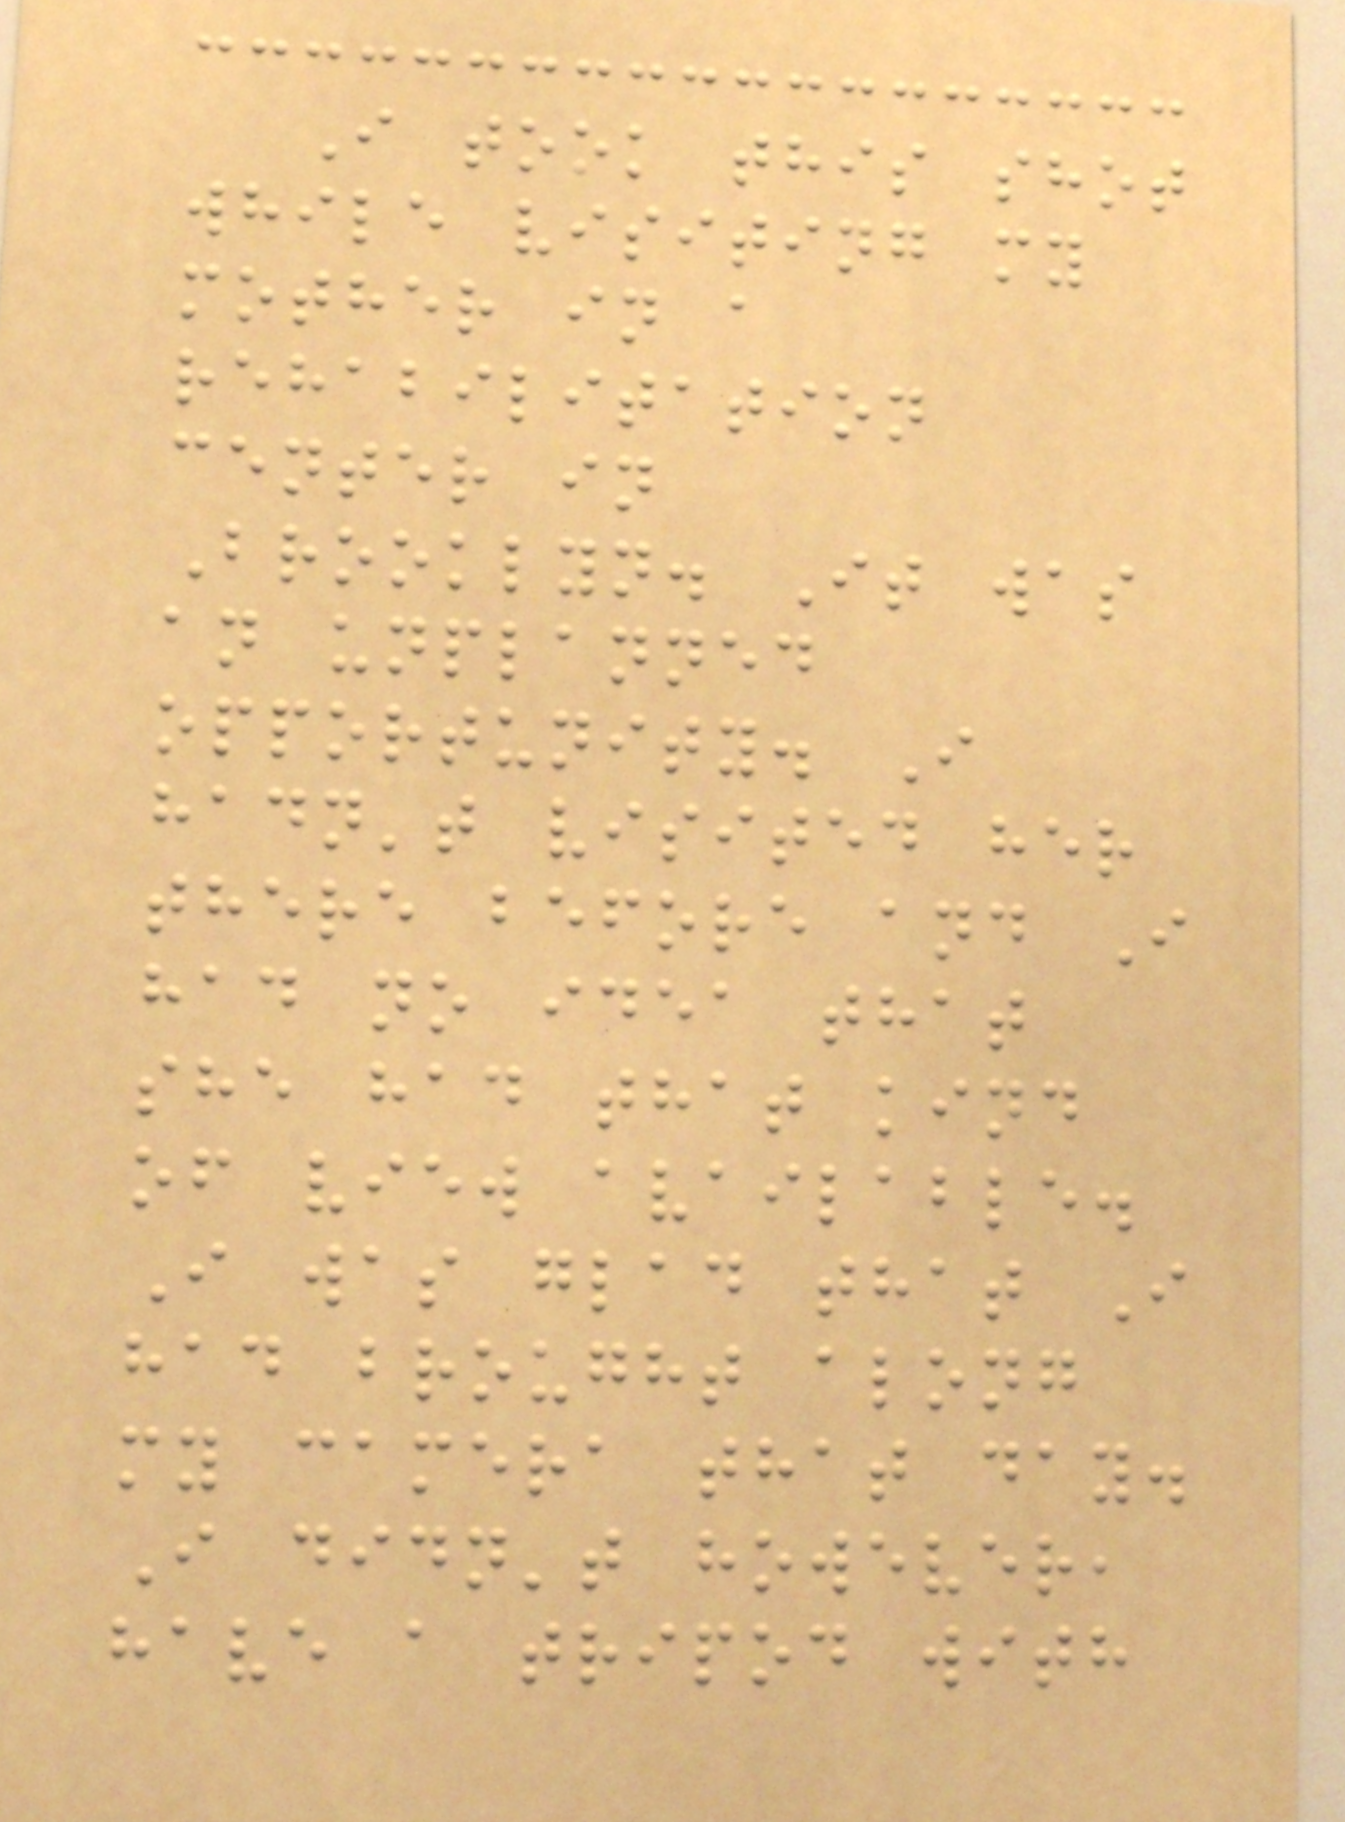I took this shot
while visiting my
mother in a
rehabilitation
center in
Brooklyn. It was
an unplanned
opportunity. I
hadn't visited her
there before and I
had no idea that
she had that kind
of view available.
I was glad that I
had brought along
my camera that day.
I didn't however,
have a tripod with
